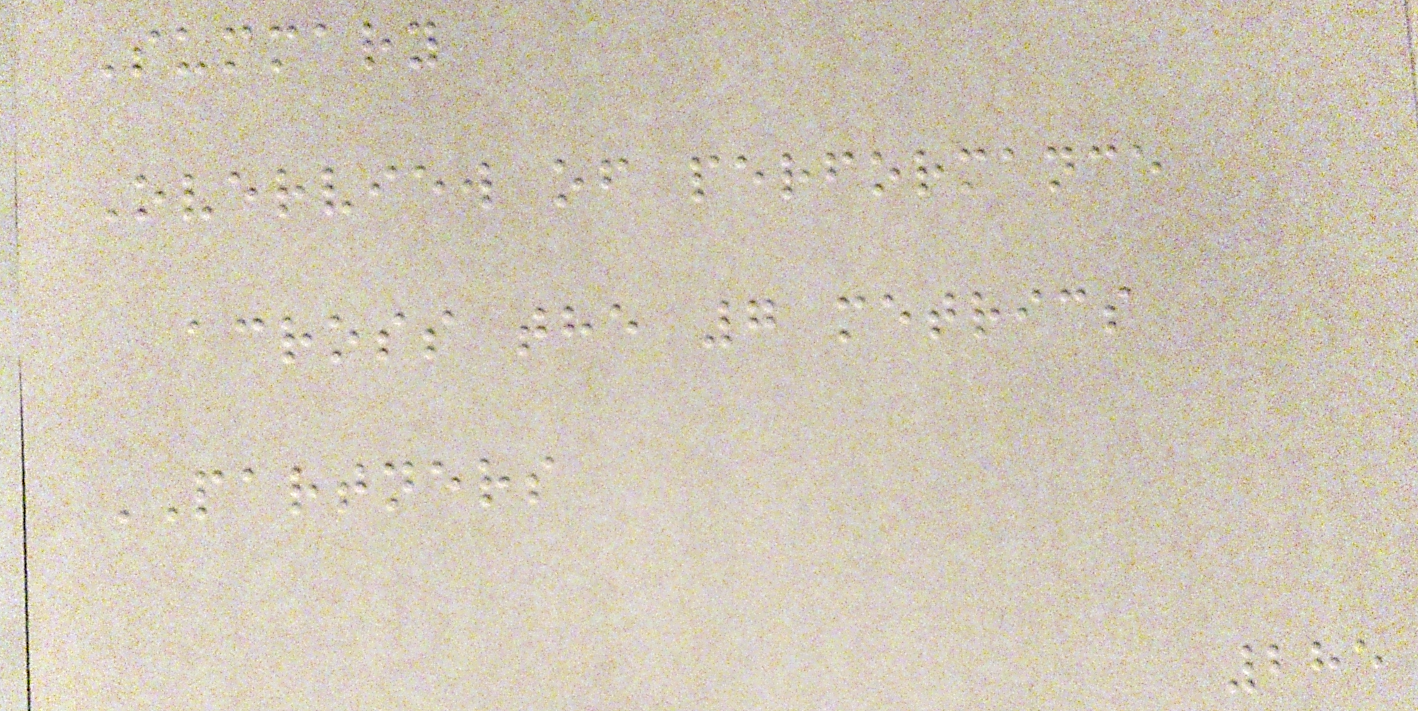Summary
Overview of performance
across the 7 metrics
PARTNERS
285
